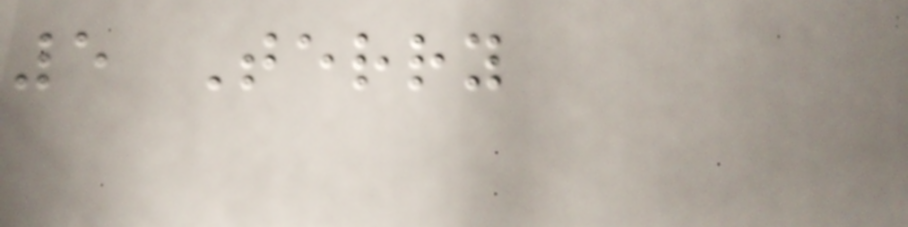5 Terry
